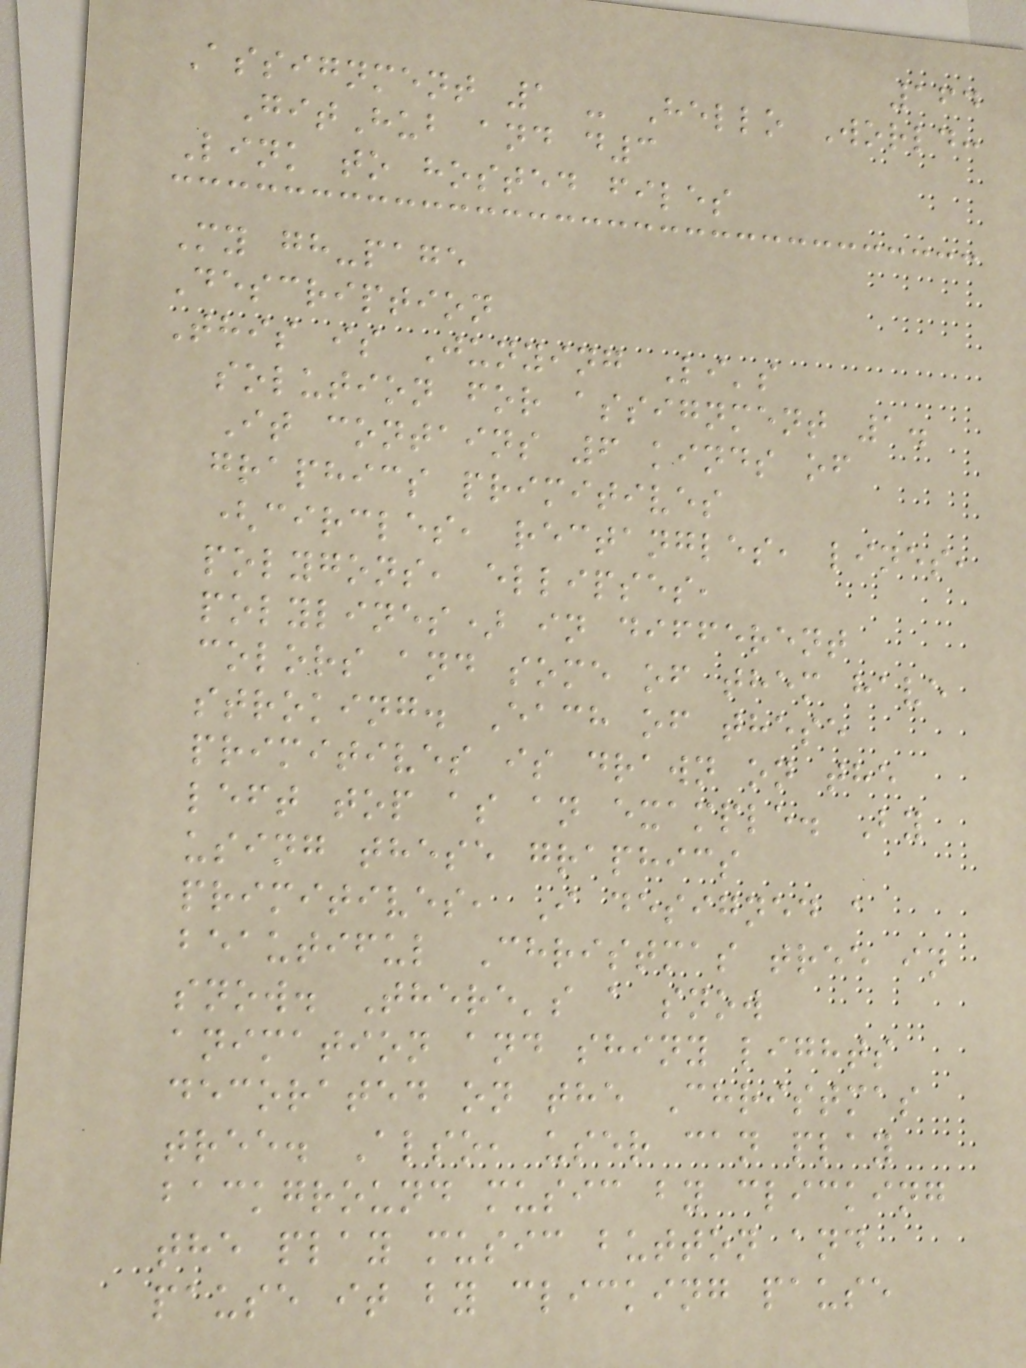164
Assignment 1 - Hello World:
GitHub and d3
Link to hosted files
My gh-page
Description
This is Junying Li's
solution for assignment 1.
It contains 6 kinds of
graphics primitives
(circles, rectangles, lines,
polygons, ellipses,
polylines) in different
colors and some of them have
stroking. Each of these
primitives is drawn on the
left top as an example. By
using these graphics
primitives, I designed a
beautiful Christmas tree in
snow. There's a snow
animation and shiny lights
decorated on the Christmas
tree. Also, user can play
background music by clicking
the play music button and
pause it by clicking pause
